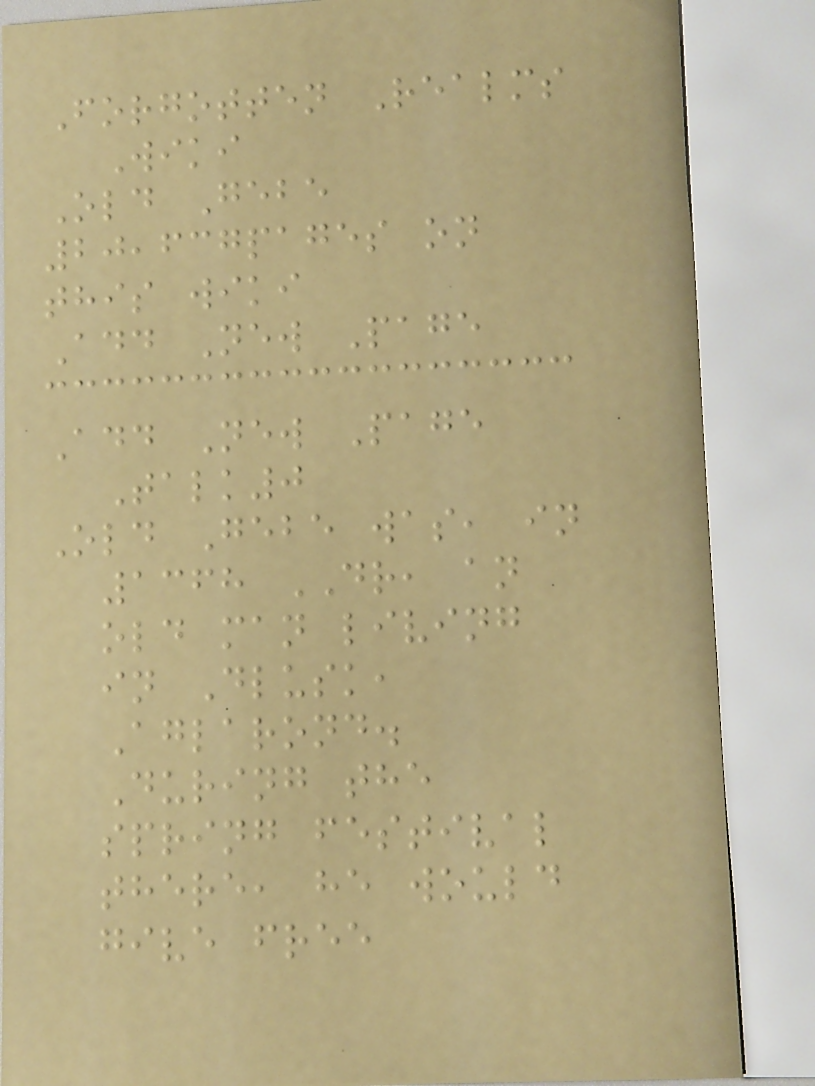Forgotten Realms
Wiki
Old Gebe
20,637pages on
this wiki
Add New Page
Add New Page
Talk0
Old Gebe was, in
1368 DR, an
old man living
in Dlusk,
Aglarond.
During the
spring festival
there, he would
give free
